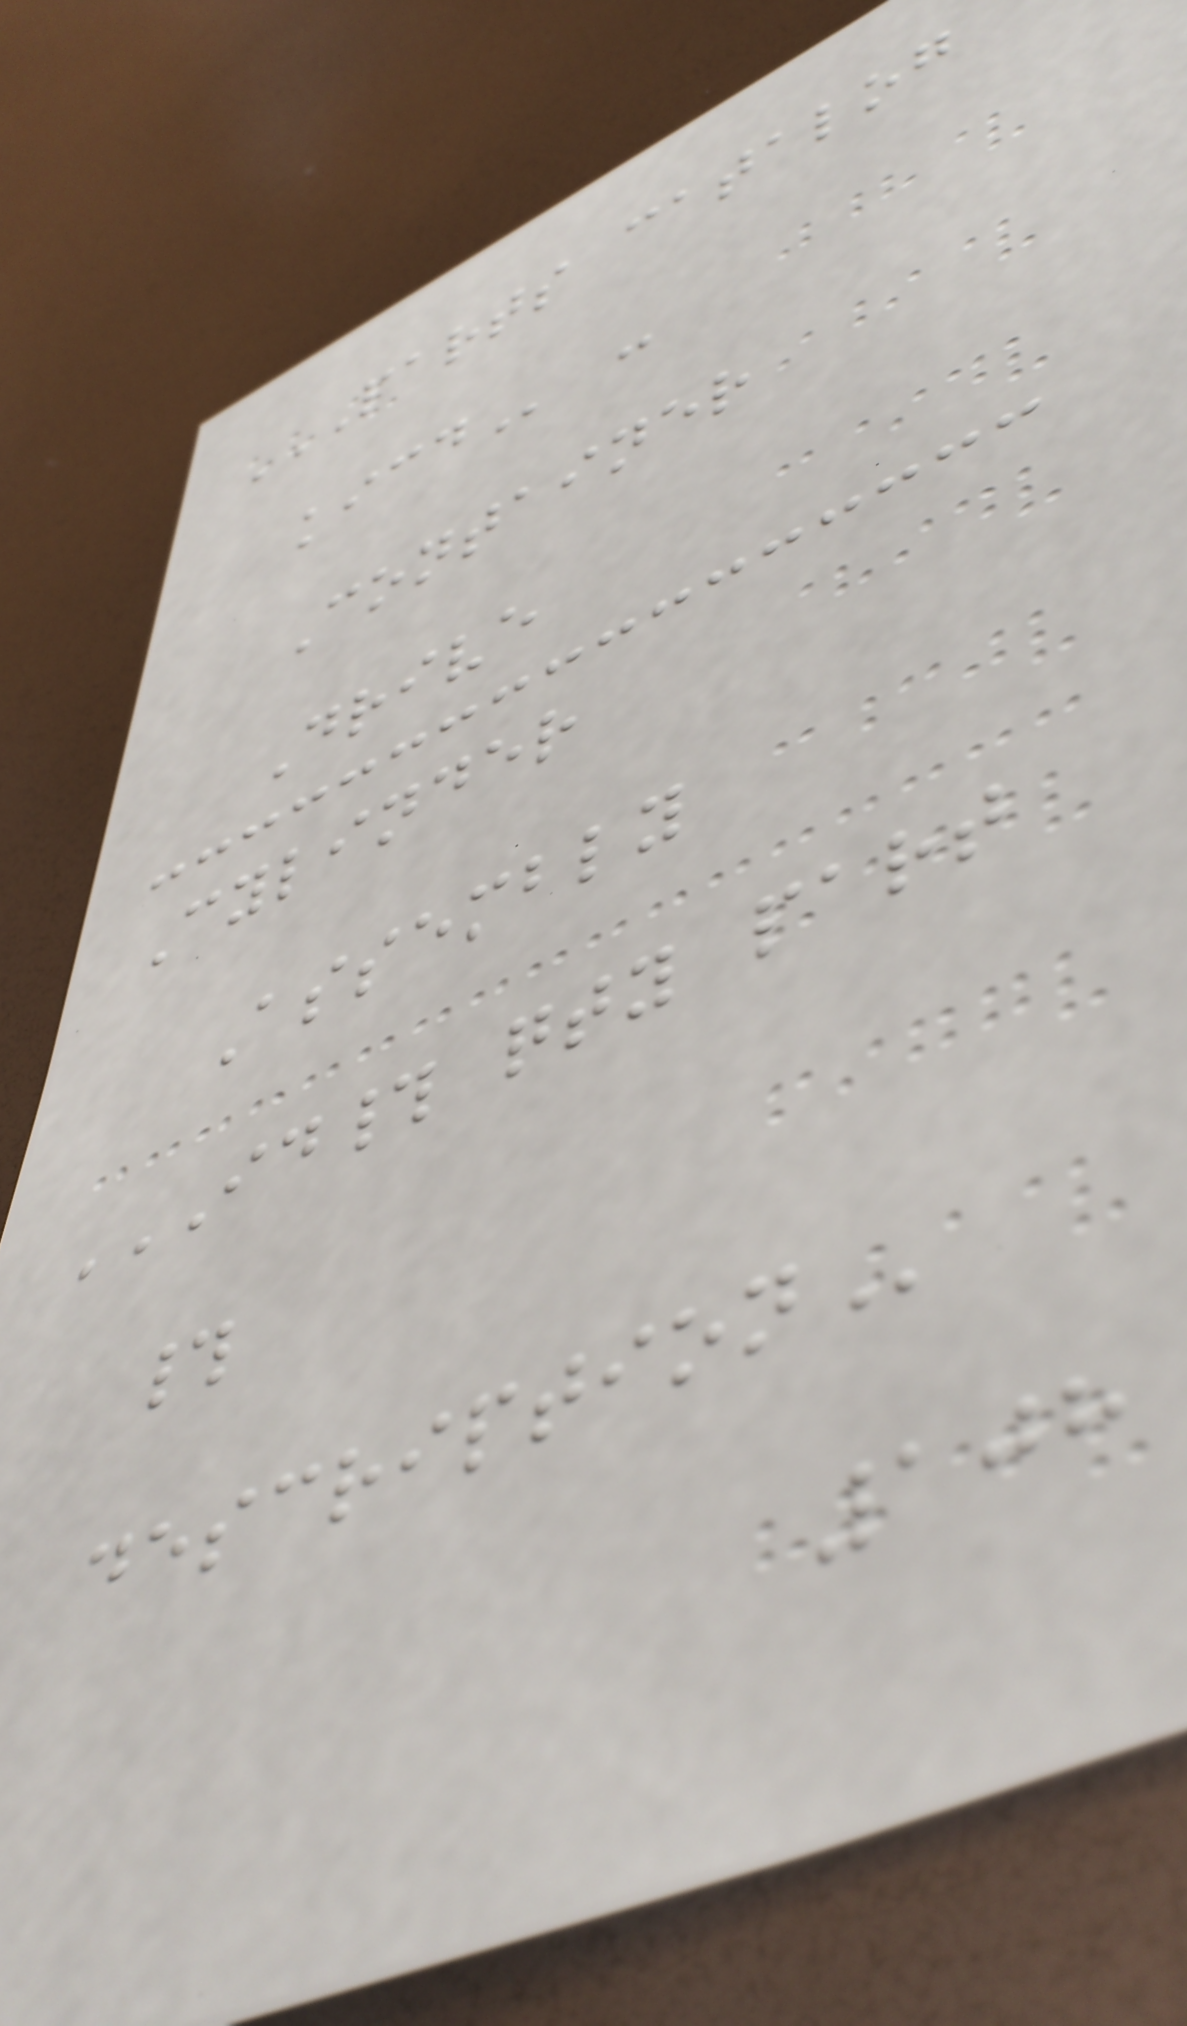PARTS CATALOG
KICD -
Container
Drive
Cylinder
Assembly
ID# QTY PART
#
DESCRIPTION
108
